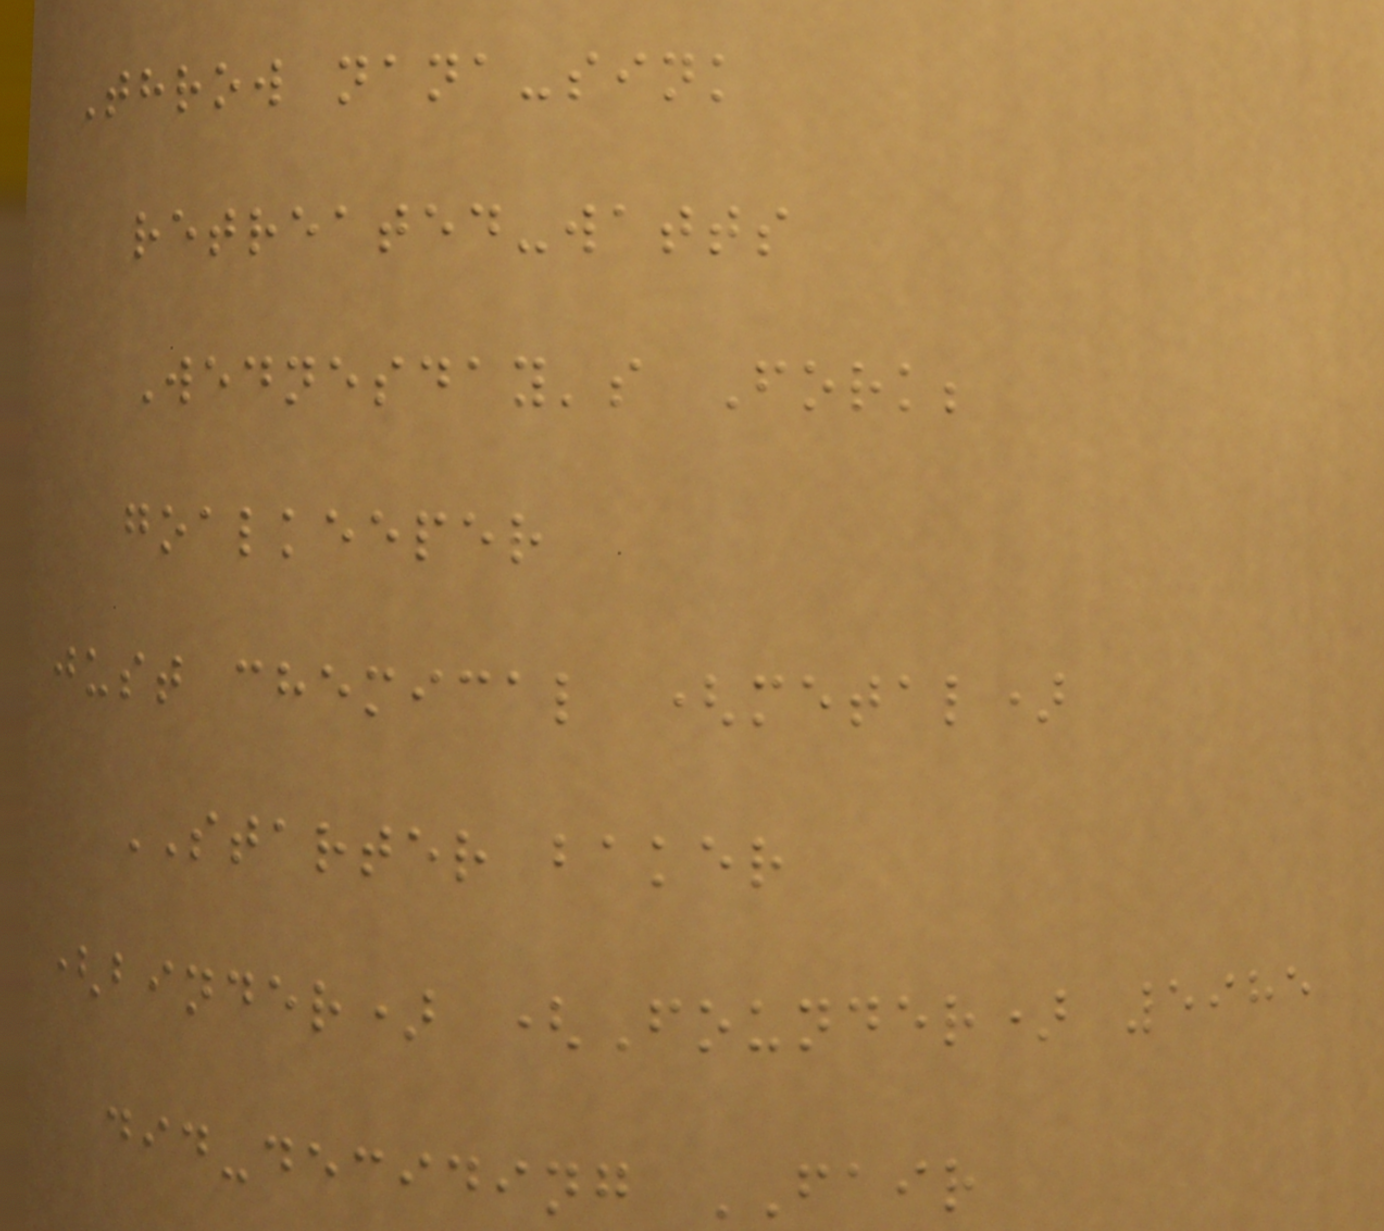Throw nana-sink
retreated-watts
Wednesday's Fork;
goalkeeper
just chemical (metal)
STARTER baker
(binder) (Founder) 5985
did-deciding FAIR
